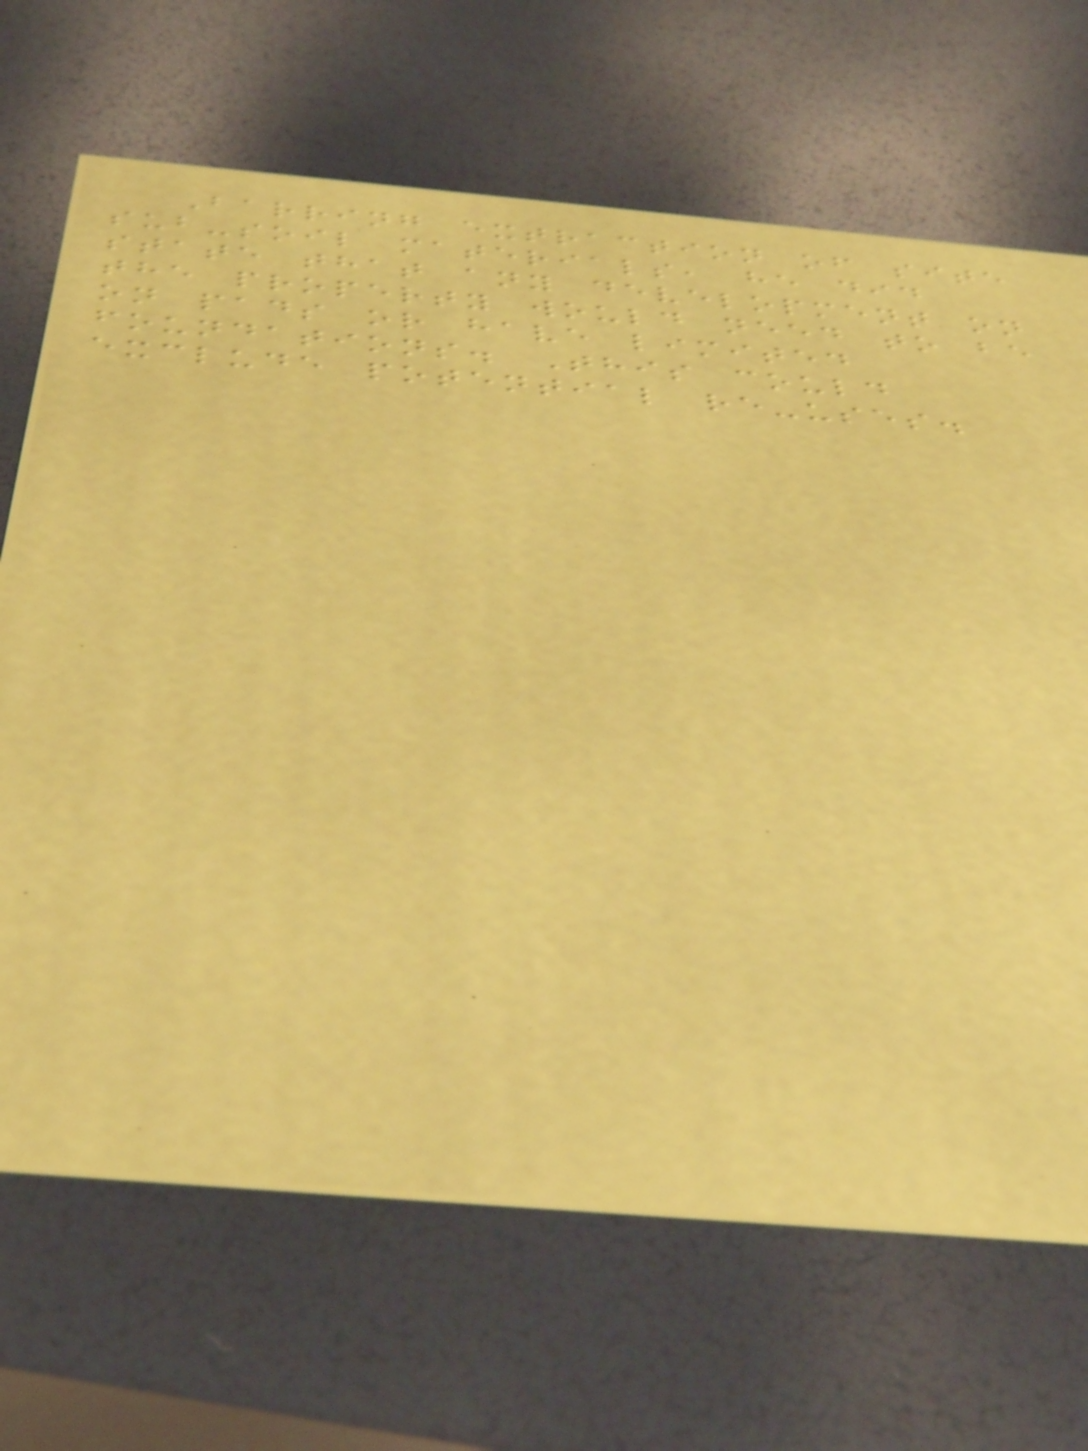Barring extraction of site
sub-soil materials, he did
state that any development on
the property would need to be
on pads or have limited
foundations. This could
exclude potential re-uses.
